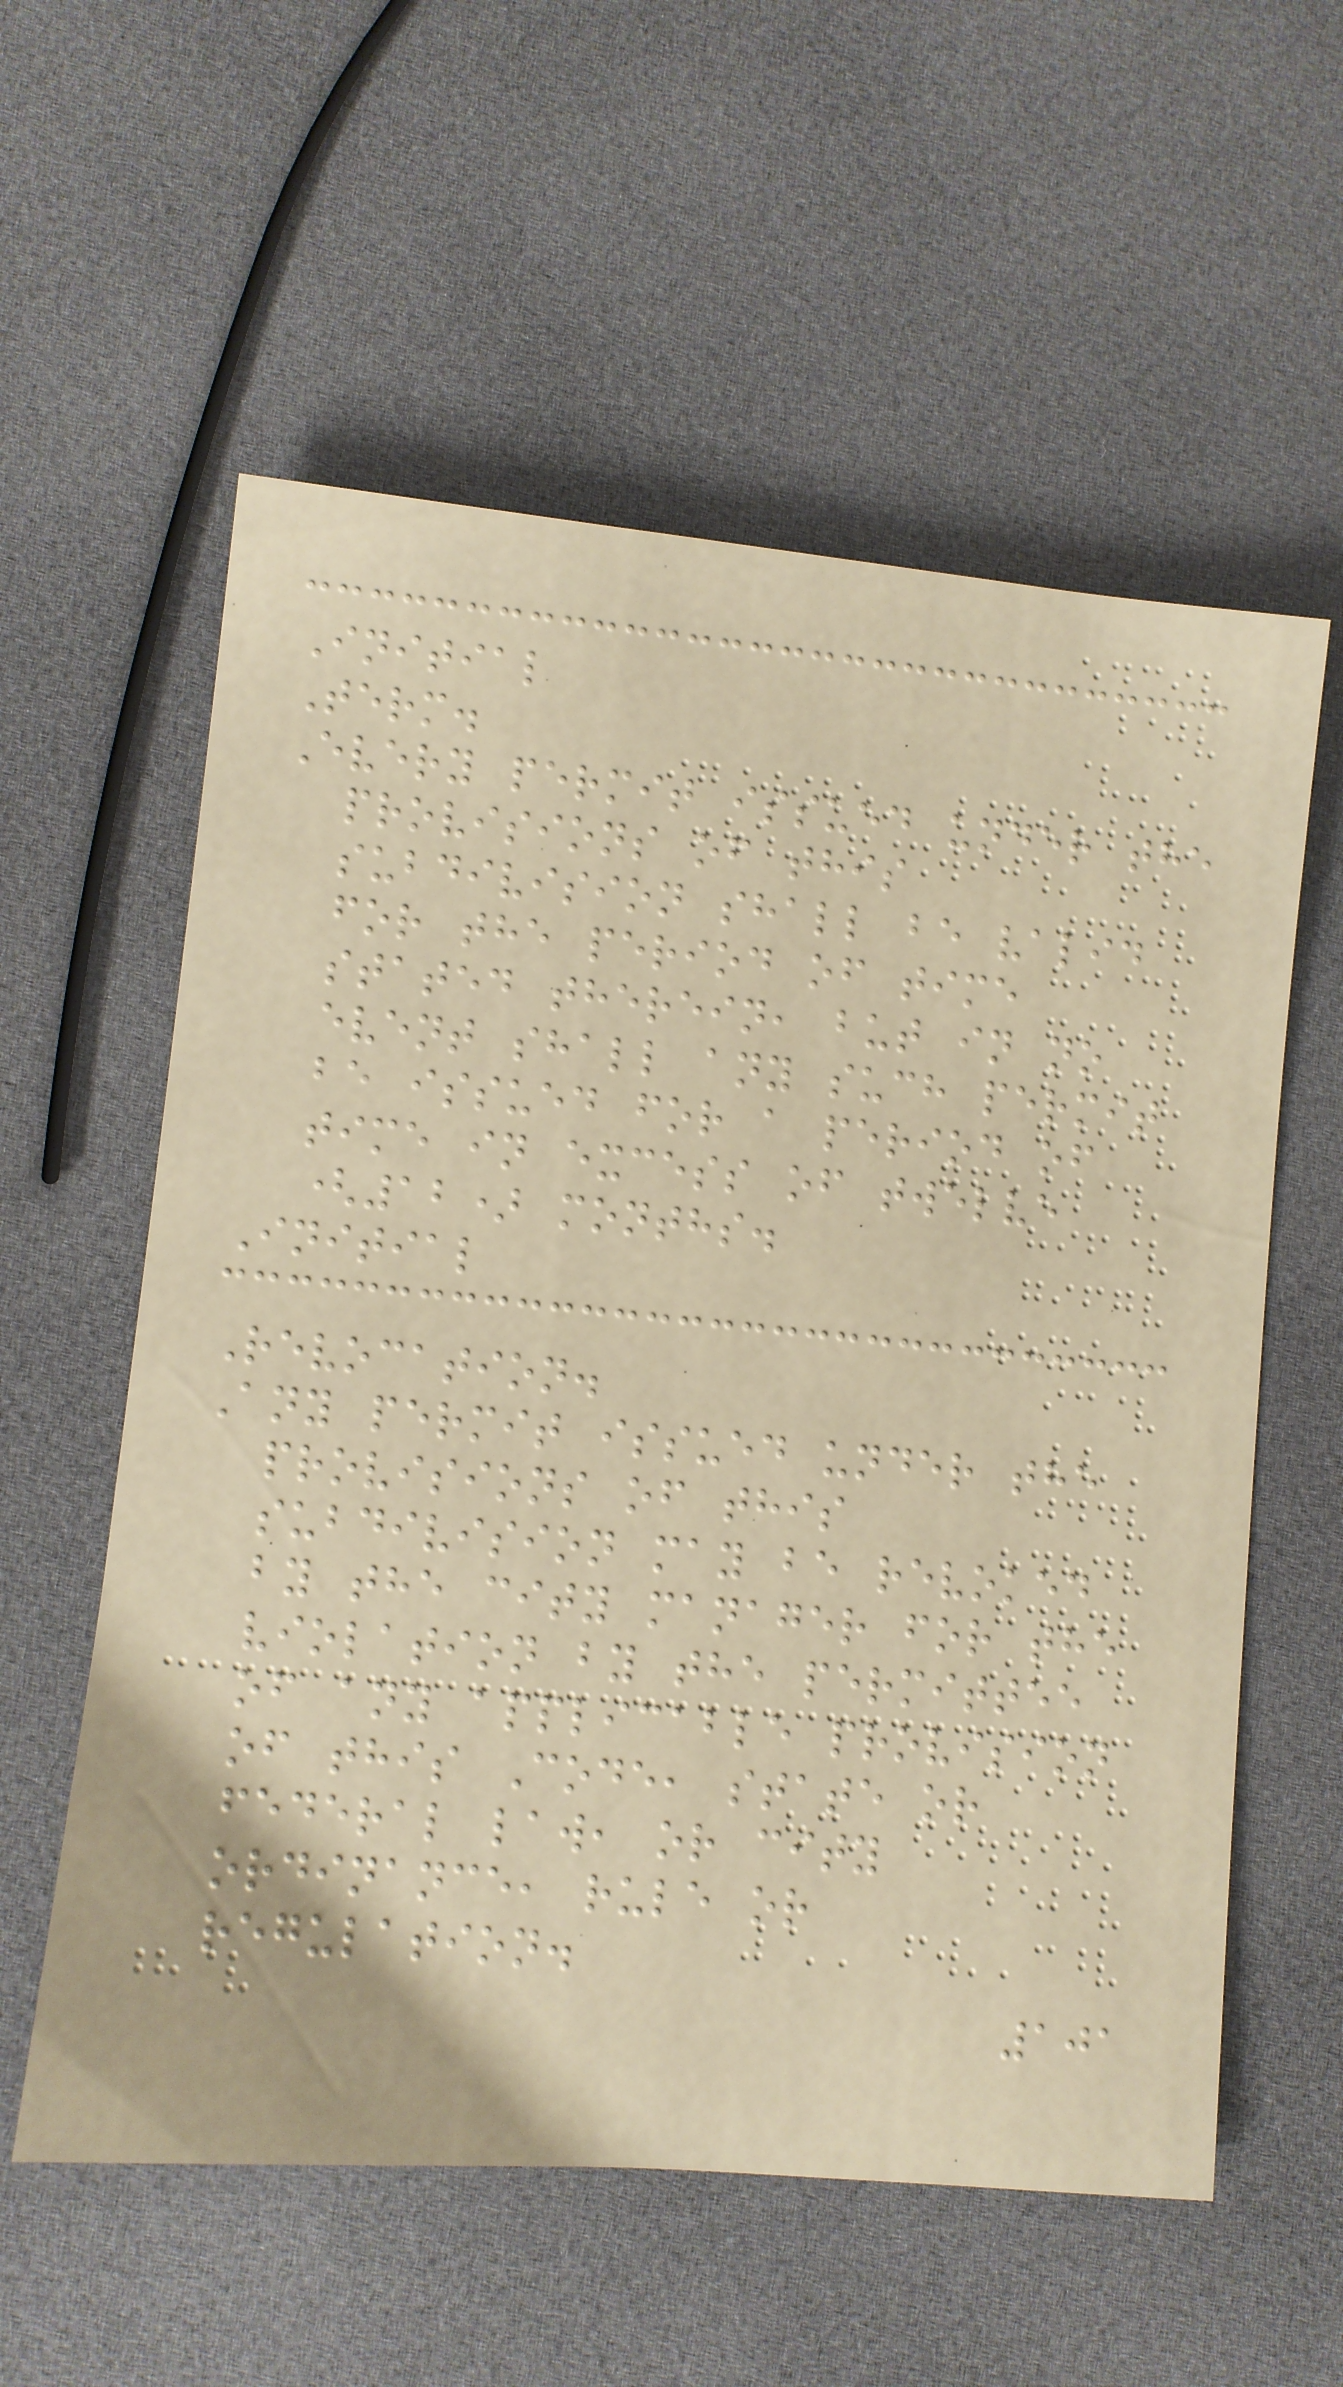Initial
Term.
Every permit issued under the
provisions of this
subdivision shall be valid
for the period of time
stated therein, but in no
event shall any such permit
be issued for a period of
time in excess of twelve
(12) months.
Initial
Revocation.
Any permit issued under the
provisions of this
subdivision may be revoked
by the city manager for the
violation by the permittee
of any applicable provision
of this Code, state or
federal law, or city
ordinance, rule or
regulation.
101
